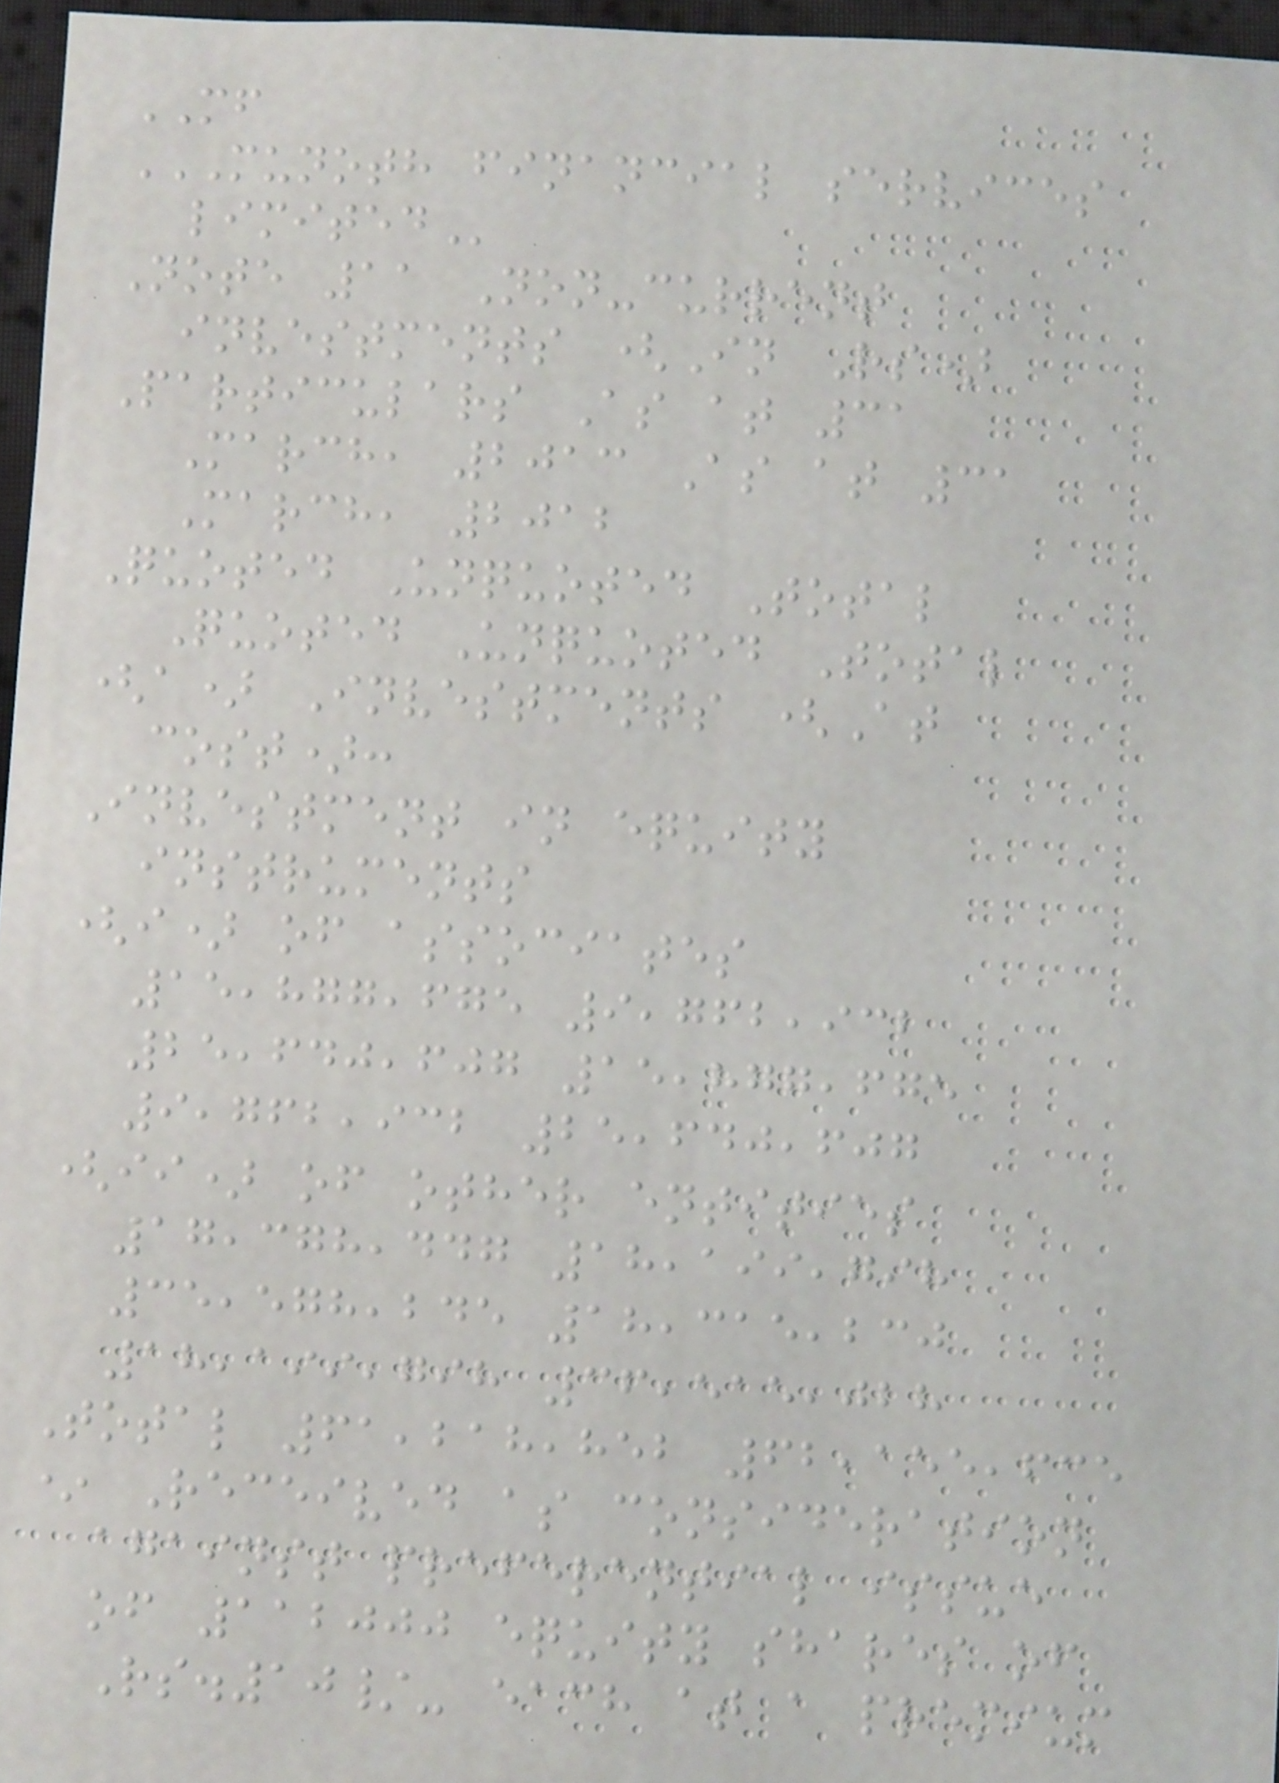MF
MUNOTH FINANCIAL SERVICES
LIMITED
Note 11 Non-current
investments (In Rs)
Particulars As at 31
March, 2013 As at 31
March, 2012
Quoted Unquoted Total
Quoted Unquoted Total
(a) Investments (At
cost):
Investment in equity
instruments
(i) of associates
15,877,675 9,762,932
25,640,607 15,877,675
9,762,932 25,640,607
(ii) of other entities
17,378,447 18,199,798
35,578,245 18,315,230
18,199,798 36,515,028
Total 61,218,852 62,155,635
* Received as consideration
against preferential issue
of 112000 equity shares of
Rs.10/- each at a premium
